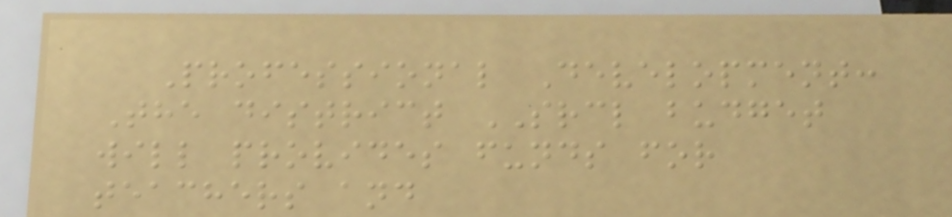Professional Development:
The district SRCL budget
will provides funds for
teachers and
